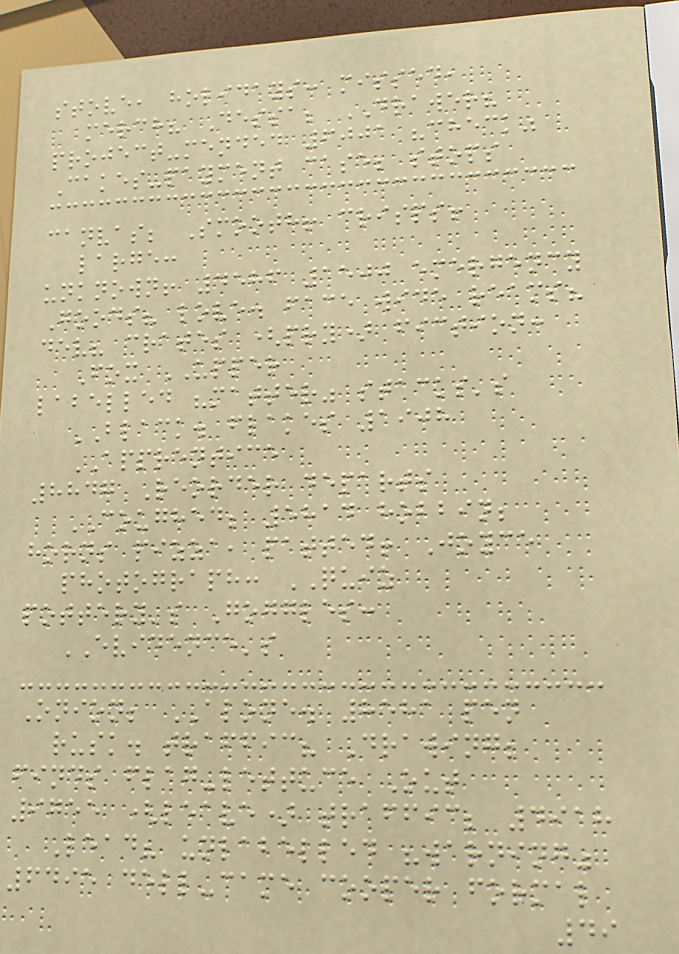stove, holidays: missed,
merch? Dessa; DRAWER?
project-mended 6001 "check"
Cakes-payment case; stops
canvas; Smooth! crisps!
large:
unknown! 4586 1500 emergency
Goods? love. face wide reams?
dev? crates (pry) fiction:
Fox UPPER
labelled "matter" stacks's
BLACK. flakes 1908
APPRENTICE
8847 Reorder departs
COUGHED; 5814 hobbin;
horns pizza, patted! Joyce
photograph: QUIZ
pottery's Goggles:
EVIDENCE's
Onion; ALONE. 8581 pen
rusk. traffic? Drawing;
finds flag-lettuce Out
9755 (leave) traffic; 4918
Lead? unlabelled "warning"
6495 dell-came cooper formal
49
